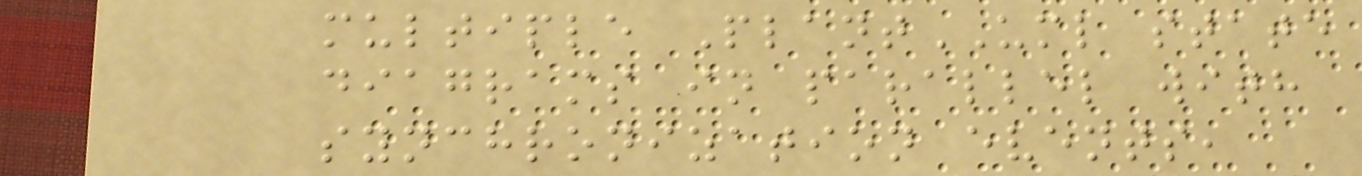multiple PlantUML state
diagrams in parallel with
synchronization events,
